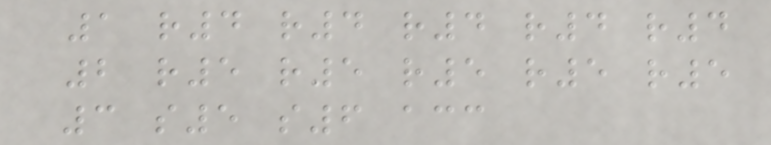1 r4 r4 r4 r4 r4
2 r5 r5 r5 r5 r5
3 s5 s6 acc
